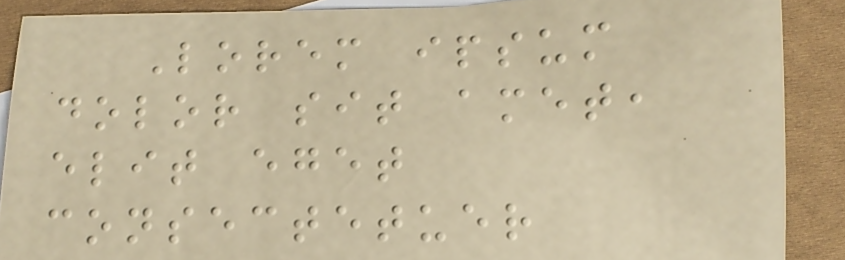Lorem ipsum
dolor sit amet,
elit eget
consectetuer
